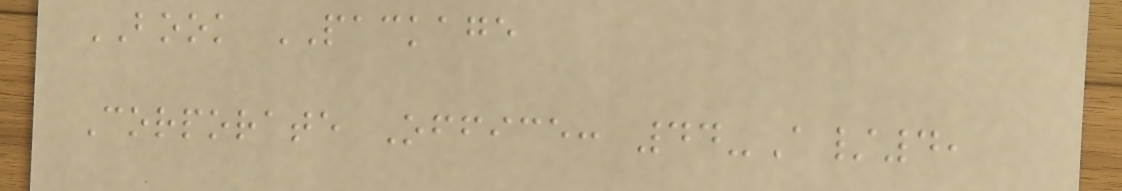BOOK PACKAGE
Corporate Office: 44-A/4,
